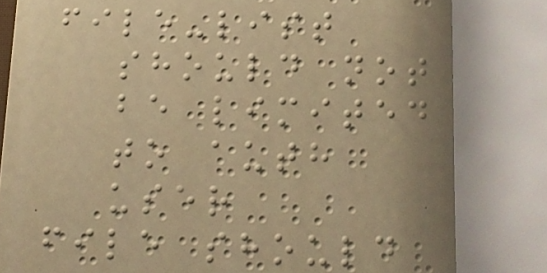file-list
should not
be limited
to auth
user
file should
